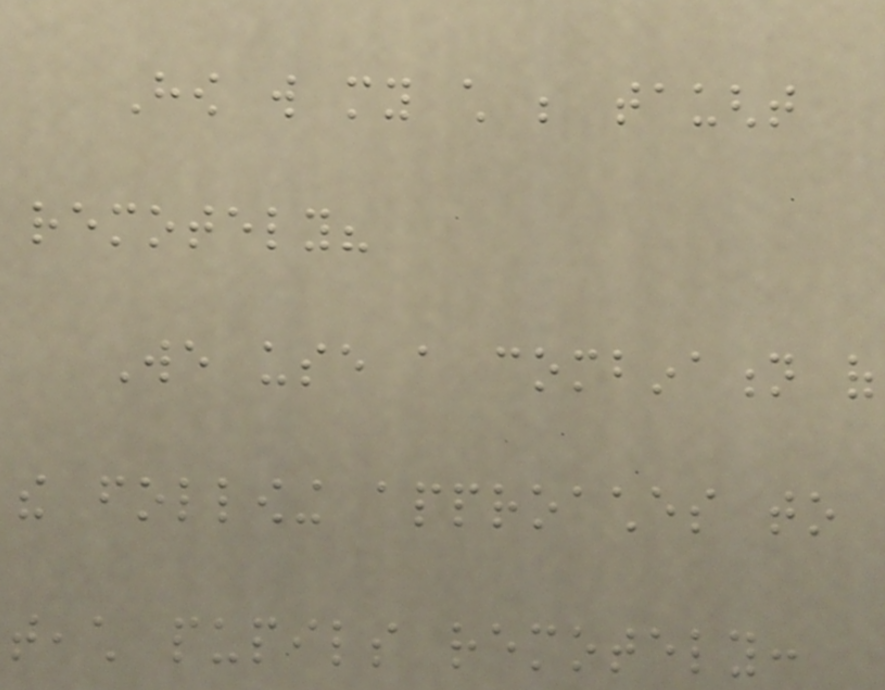How will my child be taught
remotely?
We use a combination of
the following approaches to
teach pupils remotely:
